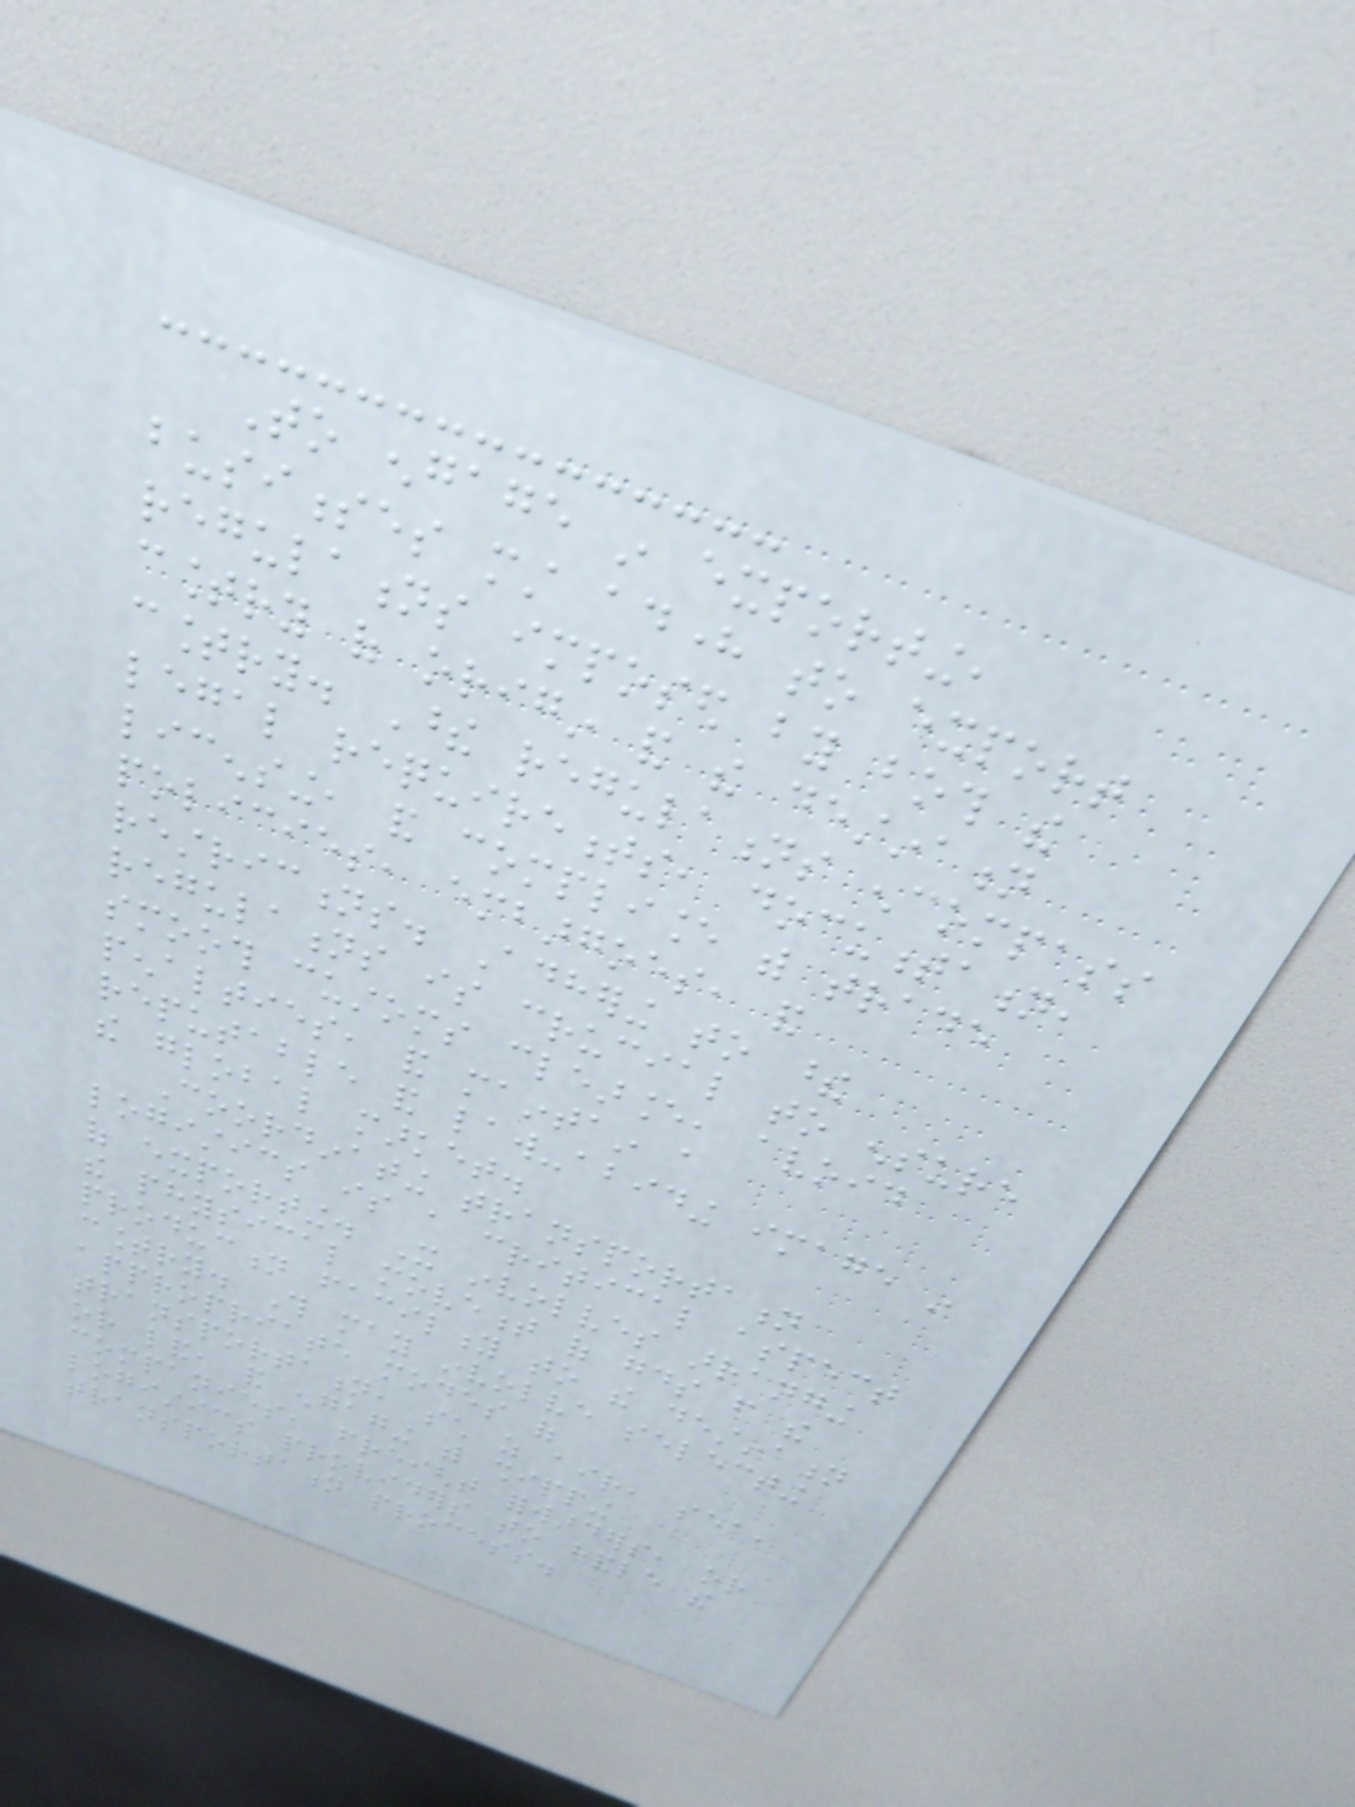To engage in exporting,
businesses must adhere to export
regulations imposed by both the
country of origin and the destination
country. These regulations encompass
legal requirements, documentation,
licensing, and compliance with trade
policies, embargoes, and
restrictions. Adhering to these
regulations is crucial to ensure
smooth customs clearance, avoid
penalties, and maintain a
reputable and law-abiding image in
the global market.
Coordinating transportation
logistics is a critical aspect
of exporting. It involves arranging
the physical movement of goods from the
production facility to the destination
country. This may involve selecting
appropriate modes of
transportation, such as air, sea,
or land, and engaging with shipping
companies, freight forwarders, or
logistics providers to handle the
transportation process.
